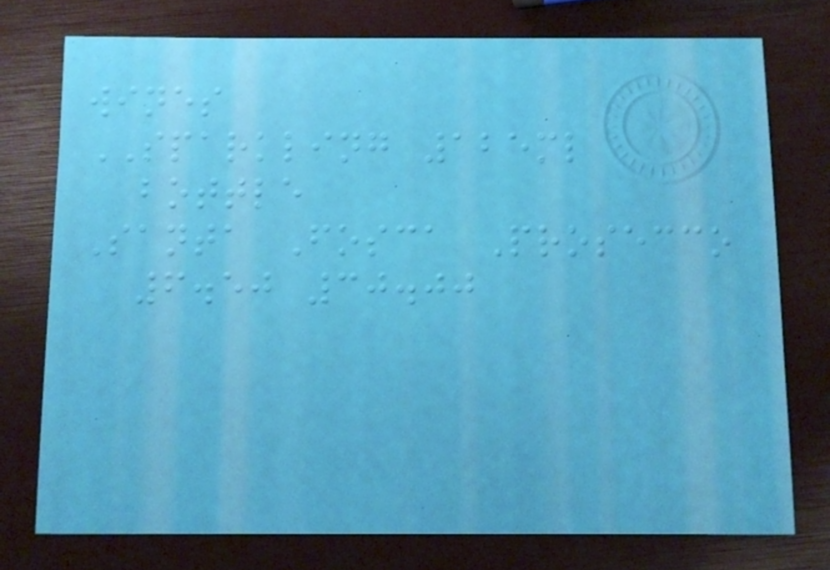wines
SPARKLING 125ml
bottle
Santa Fosca Prosecco
6.50 30.00
